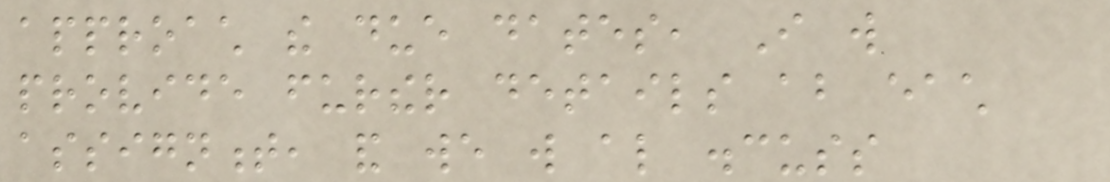approach the due dates, I will
provide further details about each
assignment, and we will also discuss
